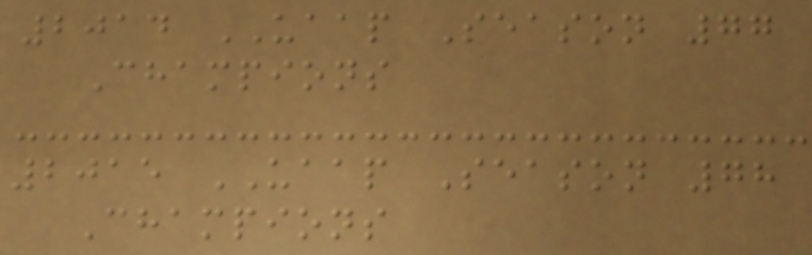2014 UAAP Season 77
Champions
2015 UAAP Season 78
Champions
